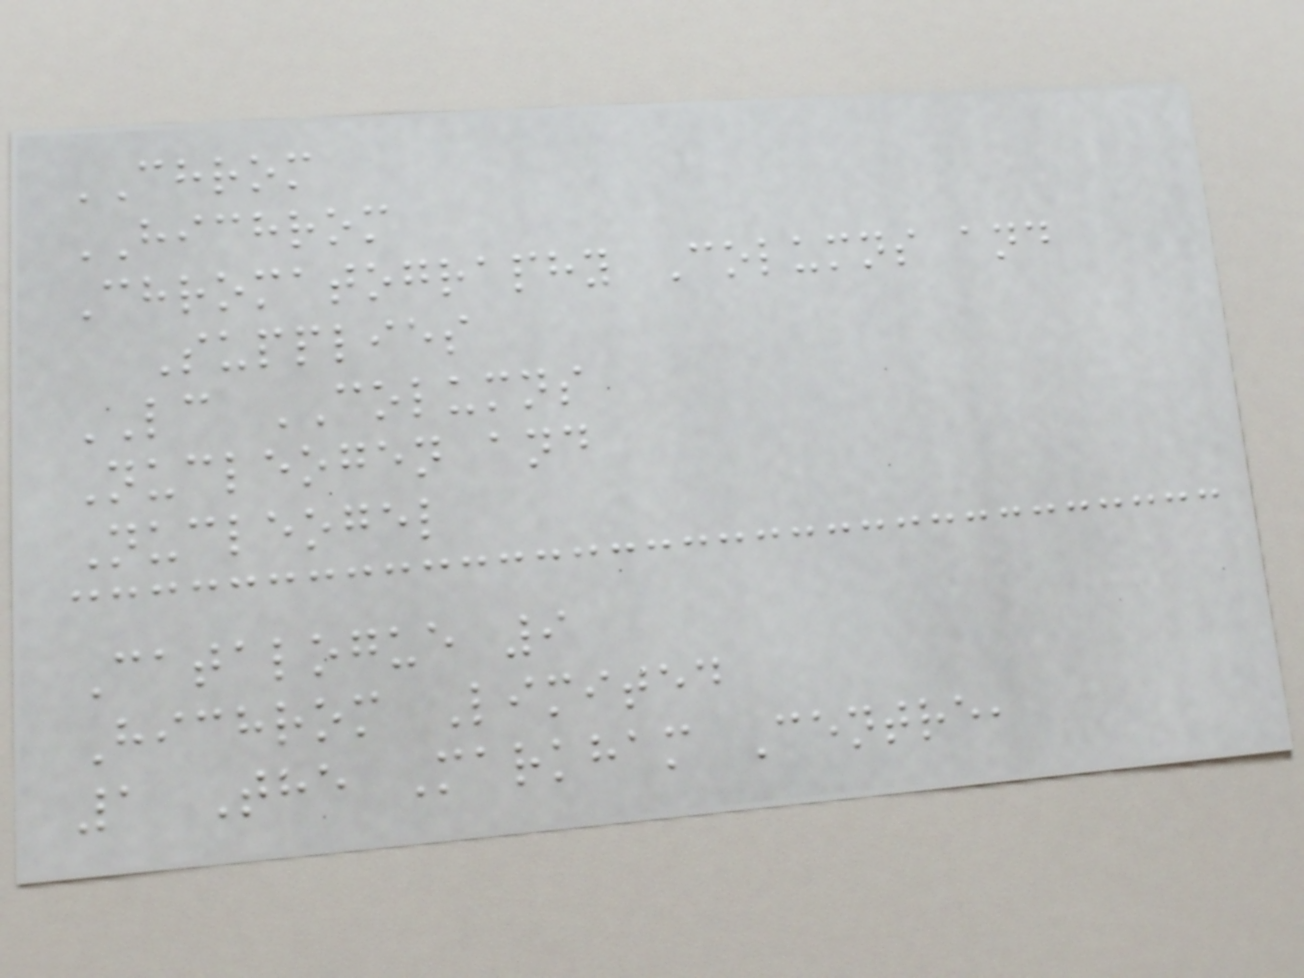CHROM
HICHROM
Chromatography Columns and
Supplies
LC COLUMNS
Nucleogen and
Nucleogel
Catalogue 9
Hichrom Limited
1 The Markham Centre,
